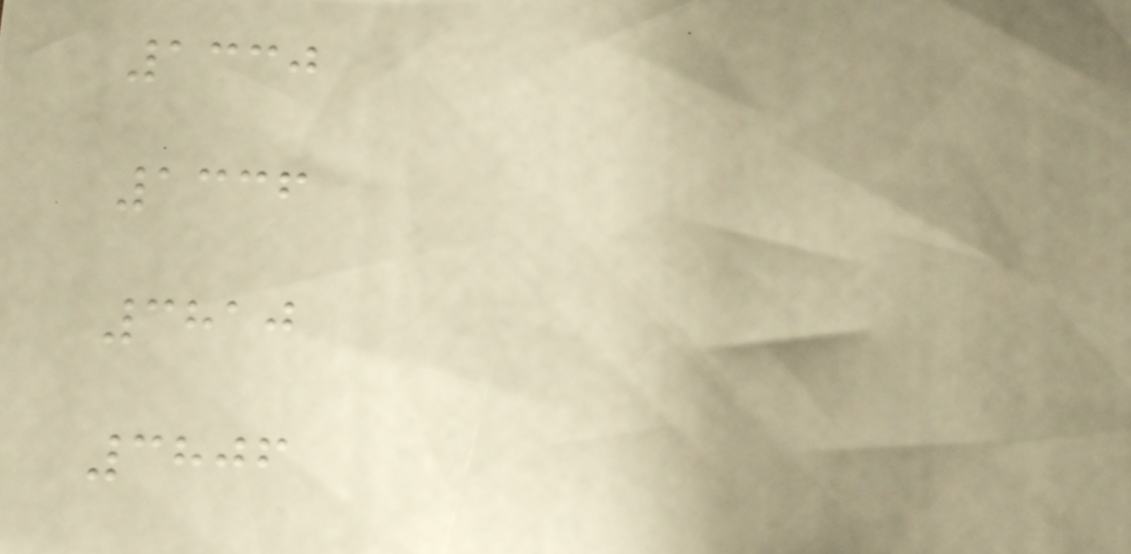1330
1336
3810
3806
